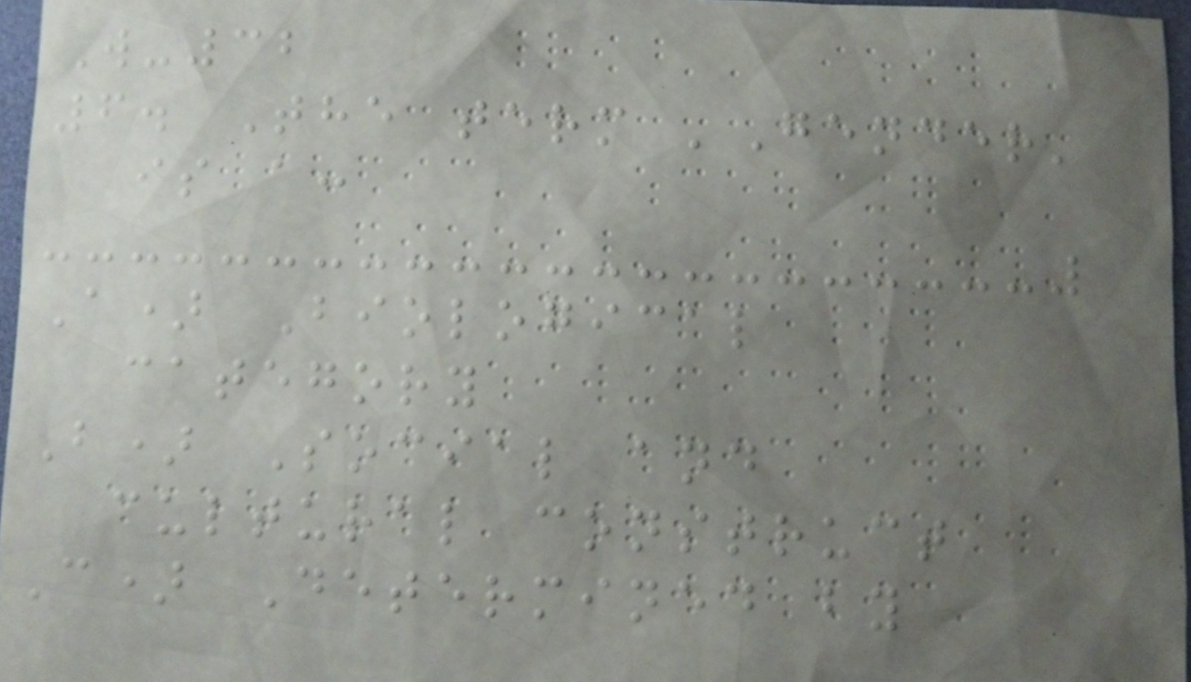W-32
6. The term 'Gender'
is a:
A) Biological
category
B) Social and
cultural construct
C) Determined by
